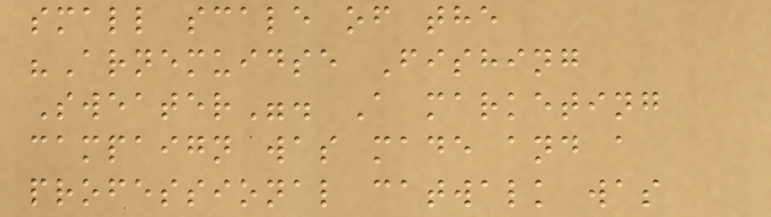small scale of the
"Arnemuidse Fishing
Sweater". A marketing
campaign was made and a
professional catwalk was
